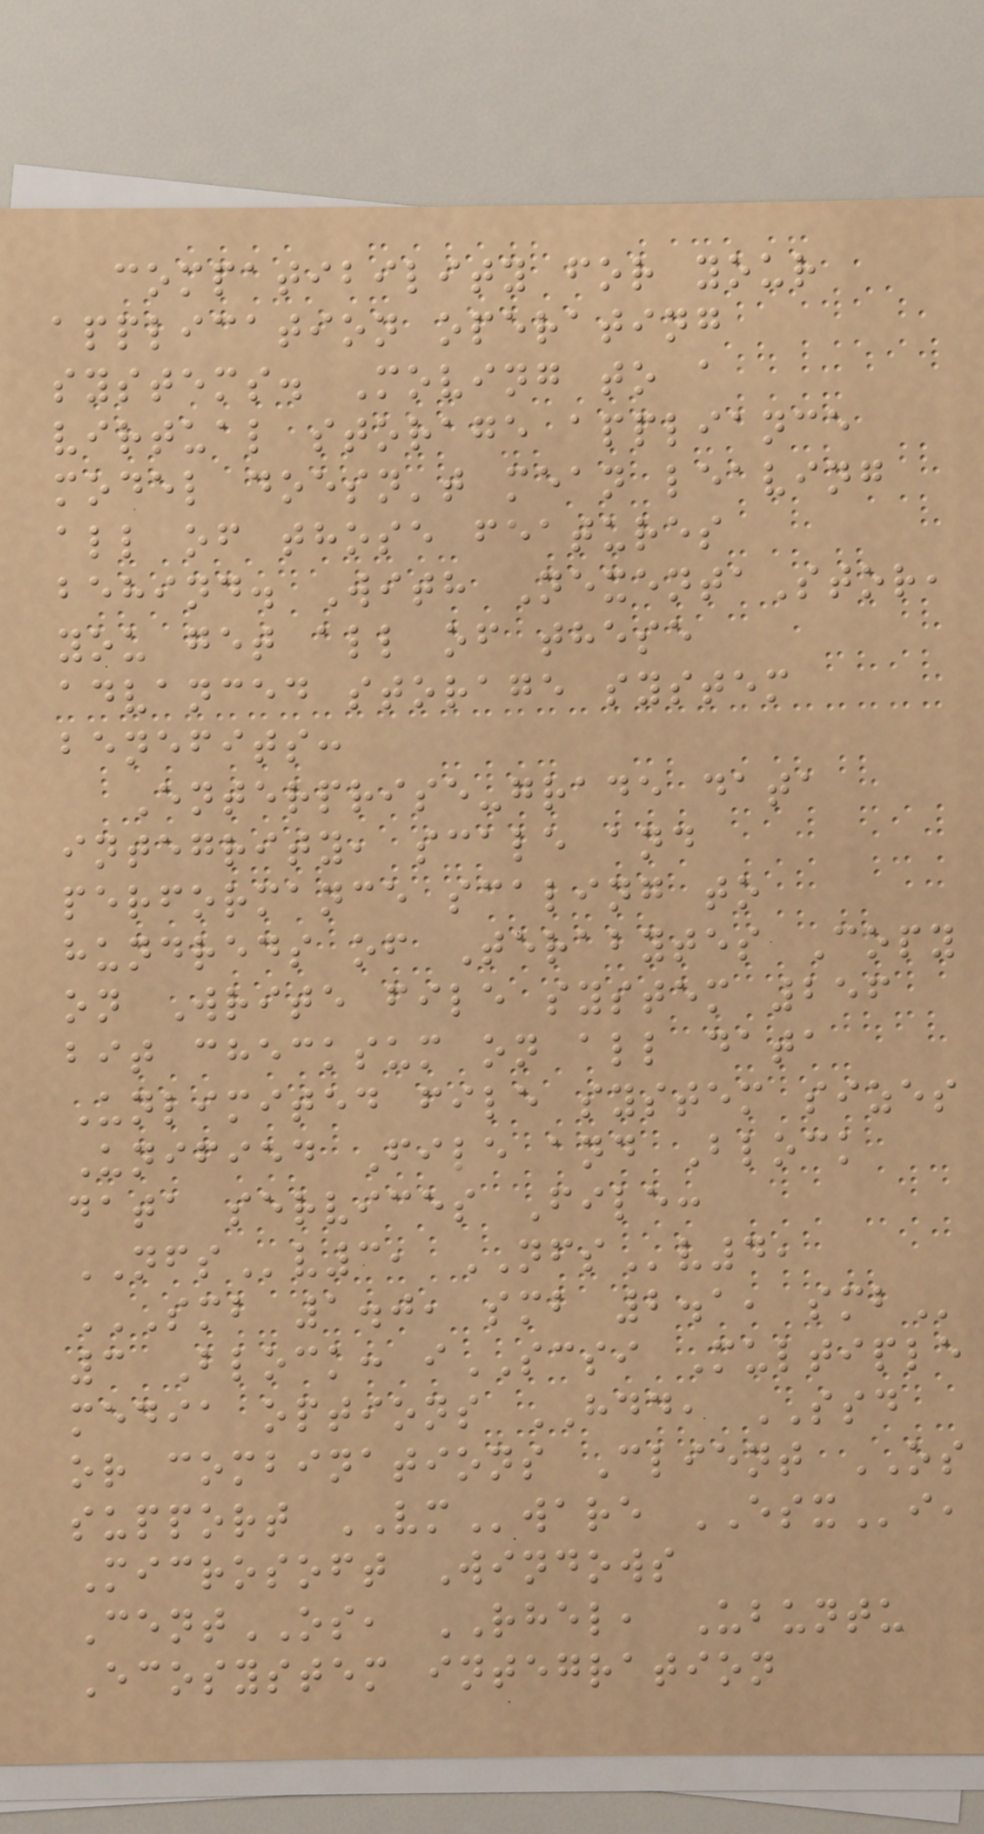compatibility for your
application operating
systems. Moving to a
virtual storage appliance
model doesn't mean leaving
all of those features
behind. With NexentaStor,
you get all of these
advanced storage system
benefits:
Enterprise-grade data
integrity, scale and
performance scaling to
hundreds of Terabytes Copy
on Write file system 256
bit checksum on all data
Unlimited file system sizes
Unified File and Block
data services File:
NFSv3, NFSv4,
SMB 1.0, SMB 2.1, SMB
3 Block: iSCSI Multiple
media options HDD, SSD
or combinations Client OS
support VMware ESXi,
Microsoft Windows
CentOS, RHEL, Ubuntu
Ecosystem integration
